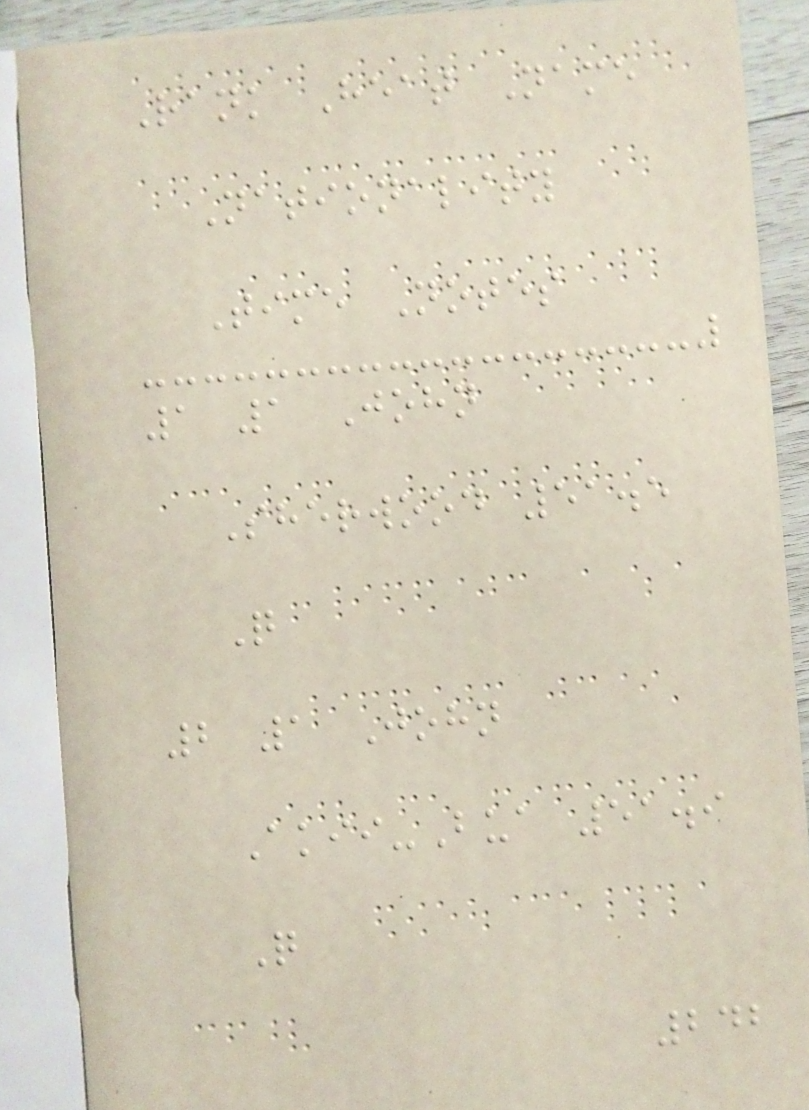Rank Heat Name
Nationality
Time Notes
1 1 John
Sherwood 51.5
Q
2 1 John
Akii-Bua 51.9
Q
242
